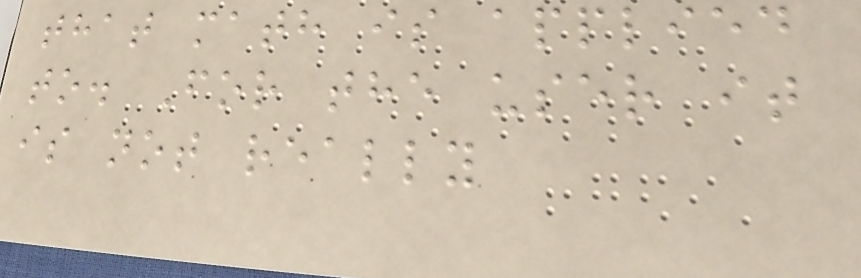that math is applied
to. For the user it
is not really
